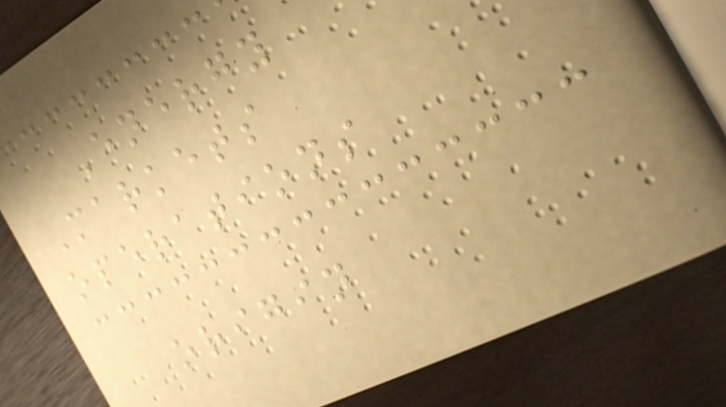Energy
Markets
operations
origin
